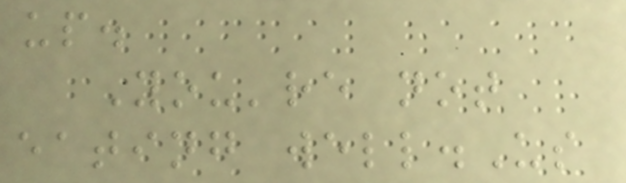up.
You're not
eating well.Us
